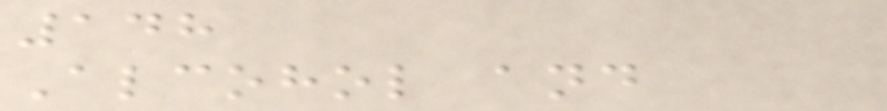148
Alcohol and
